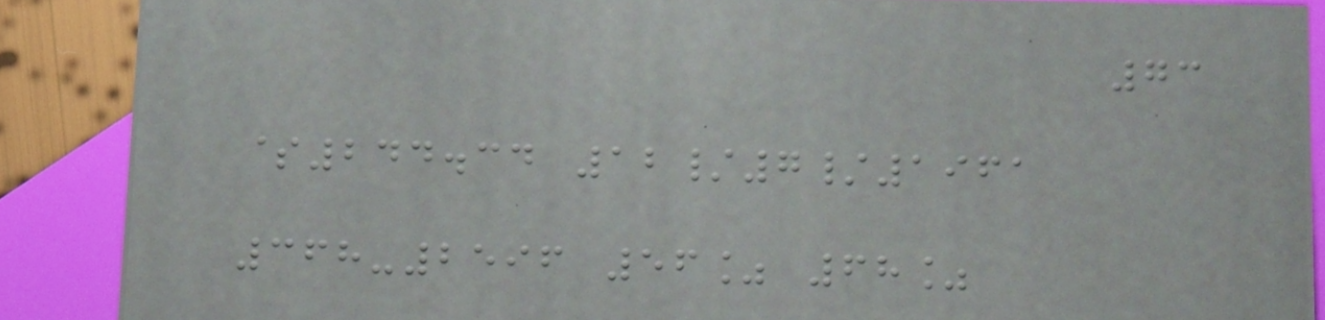73
$244.34 12/7/1961
368-2596 56% 68%
